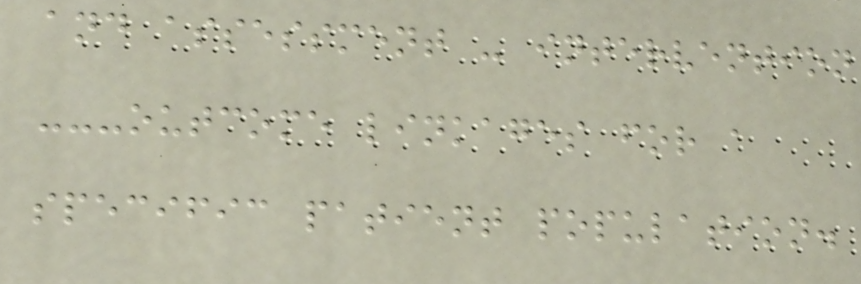and assessment - intervention
---outcome linkages for a
specific patient population.
